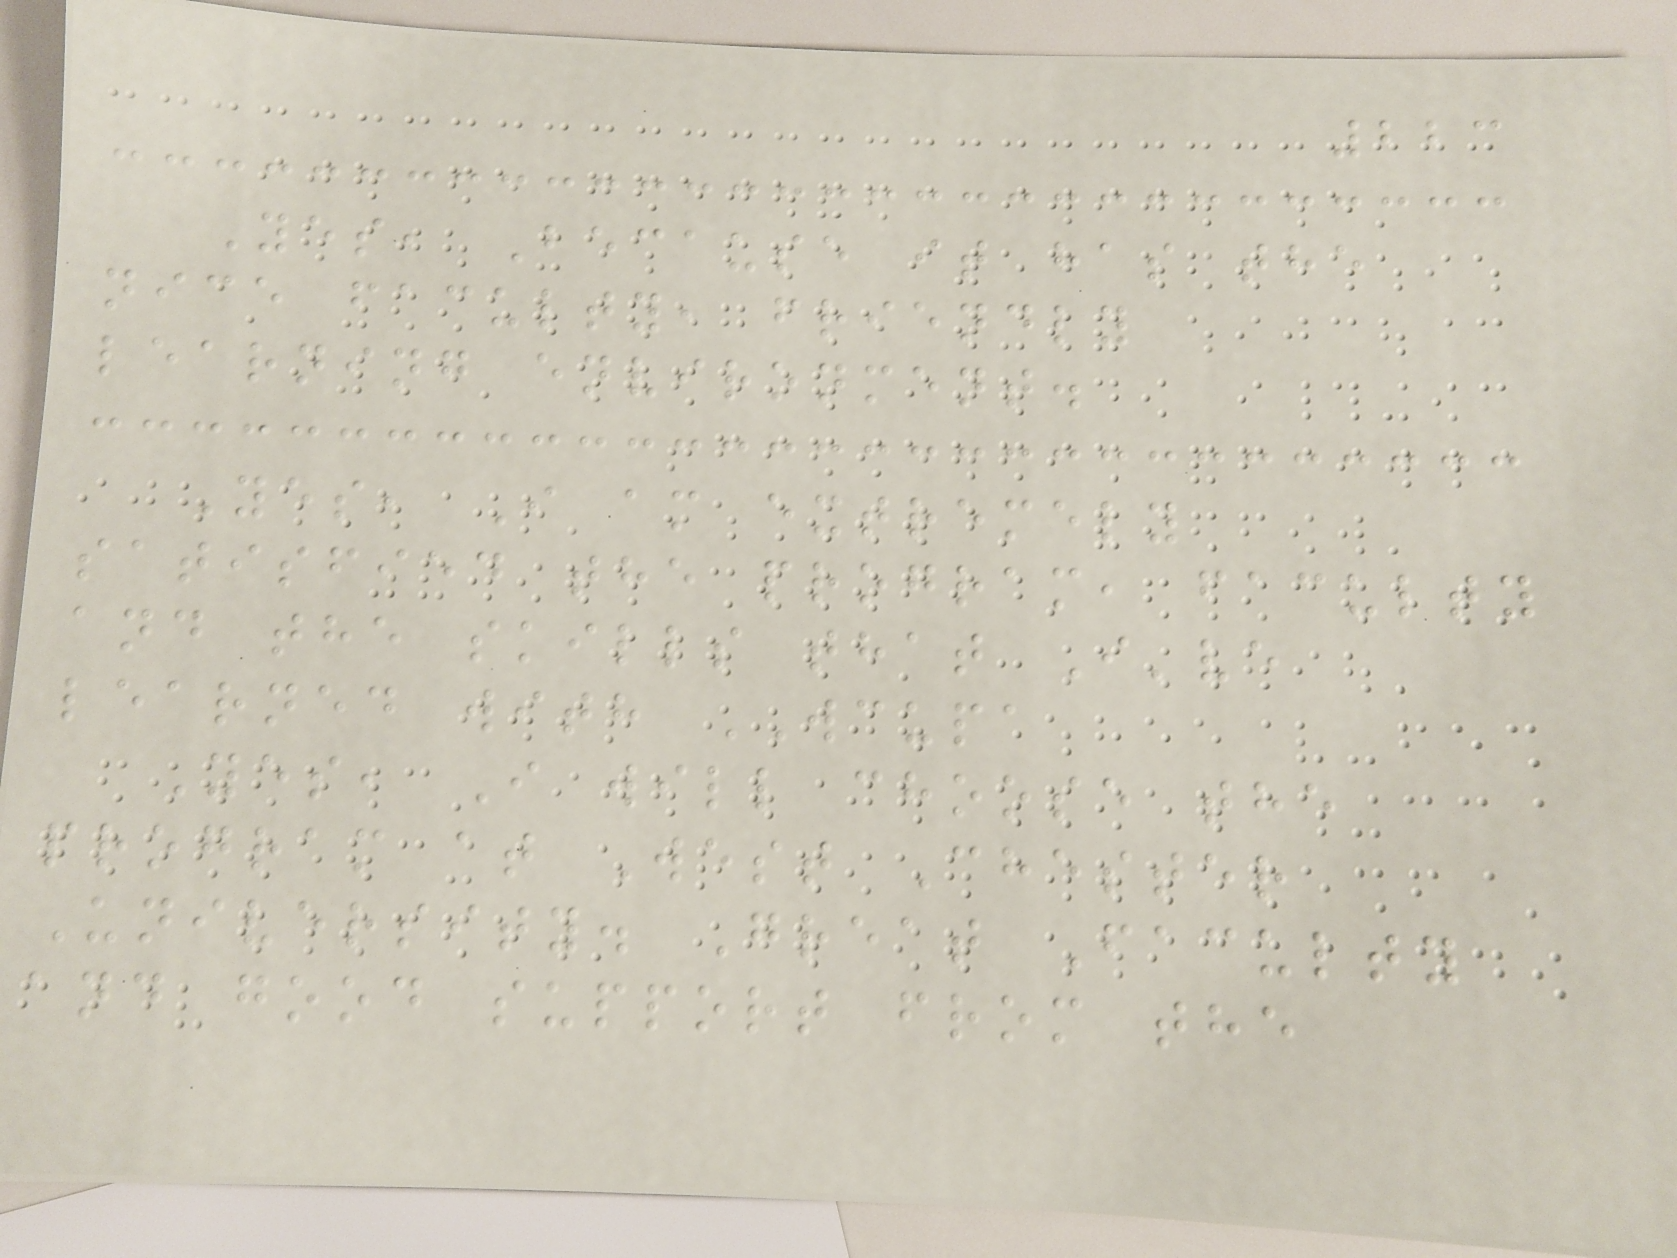223
Yes, Because it has the
nice faculty, friendly
learning environment.
Yes, I am extremely
satisfied the program, faculty
and the skills that I've
learned with WCUPA
Yes, I will choose the
program at West Chester
University. Great Faculty
and good support from the
